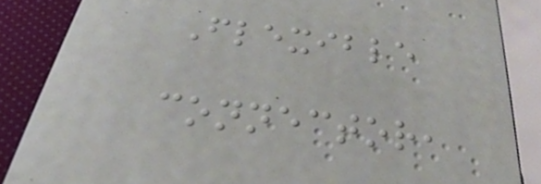Flexible
connector,
